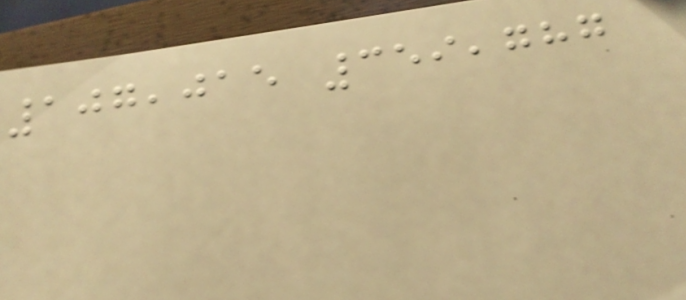107,015 359,787
